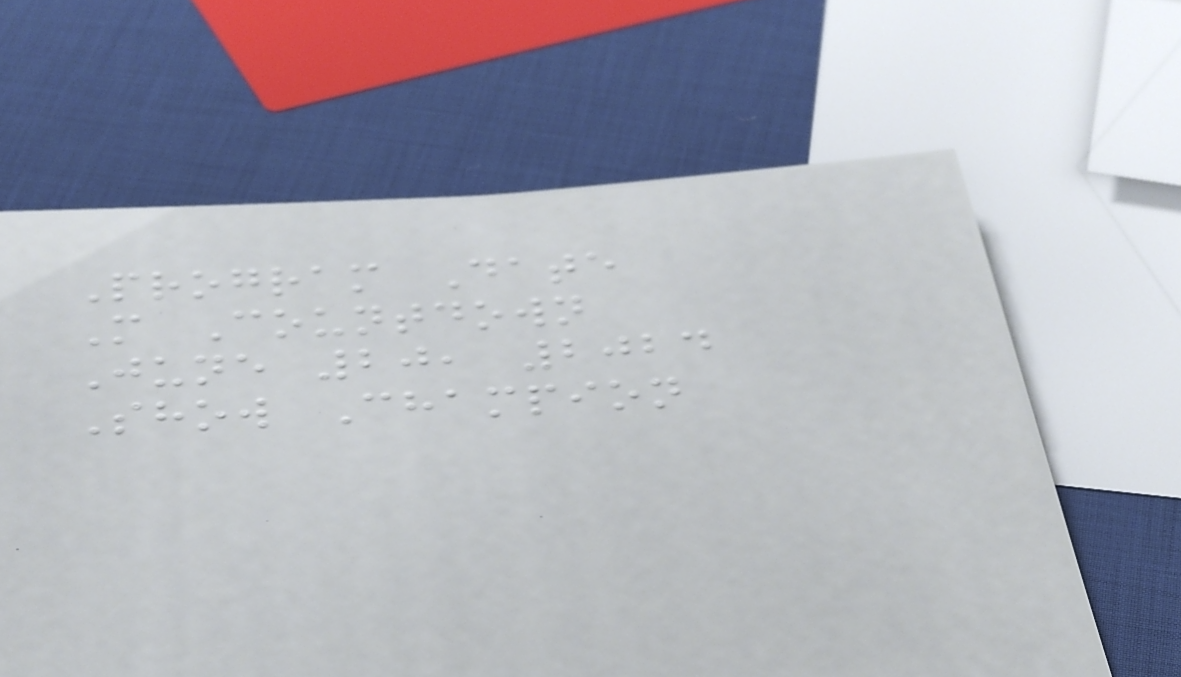Program Date
M Countdown
June 20, 2024
Show Champion
